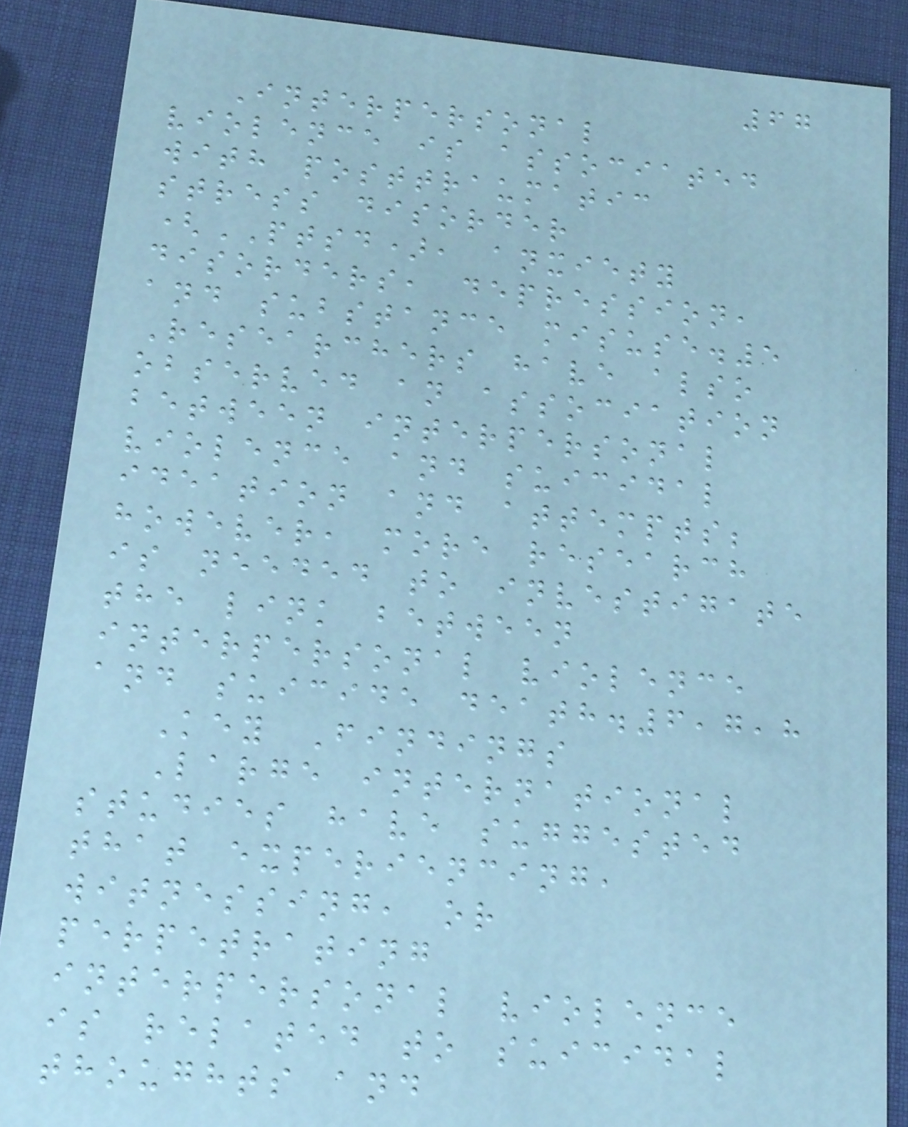67
Interpersonal
violence is associated
with posttraumatic
stress disorder
(PTSD), anxiety
disorders, depression,
and substance misuse.5
Researchers have also
observed an association
between interpersonal
violence and suicidal
ideation and attempts;
however, more research
is needed to investigate
the link between
interpersonal violence
and suicide death.6,7,8
Key Findings
Large international
studies have suggested
that experiencing,
witnessing, or
perpetrating
interpersonal violence
is related to suicidal
thoughts and
